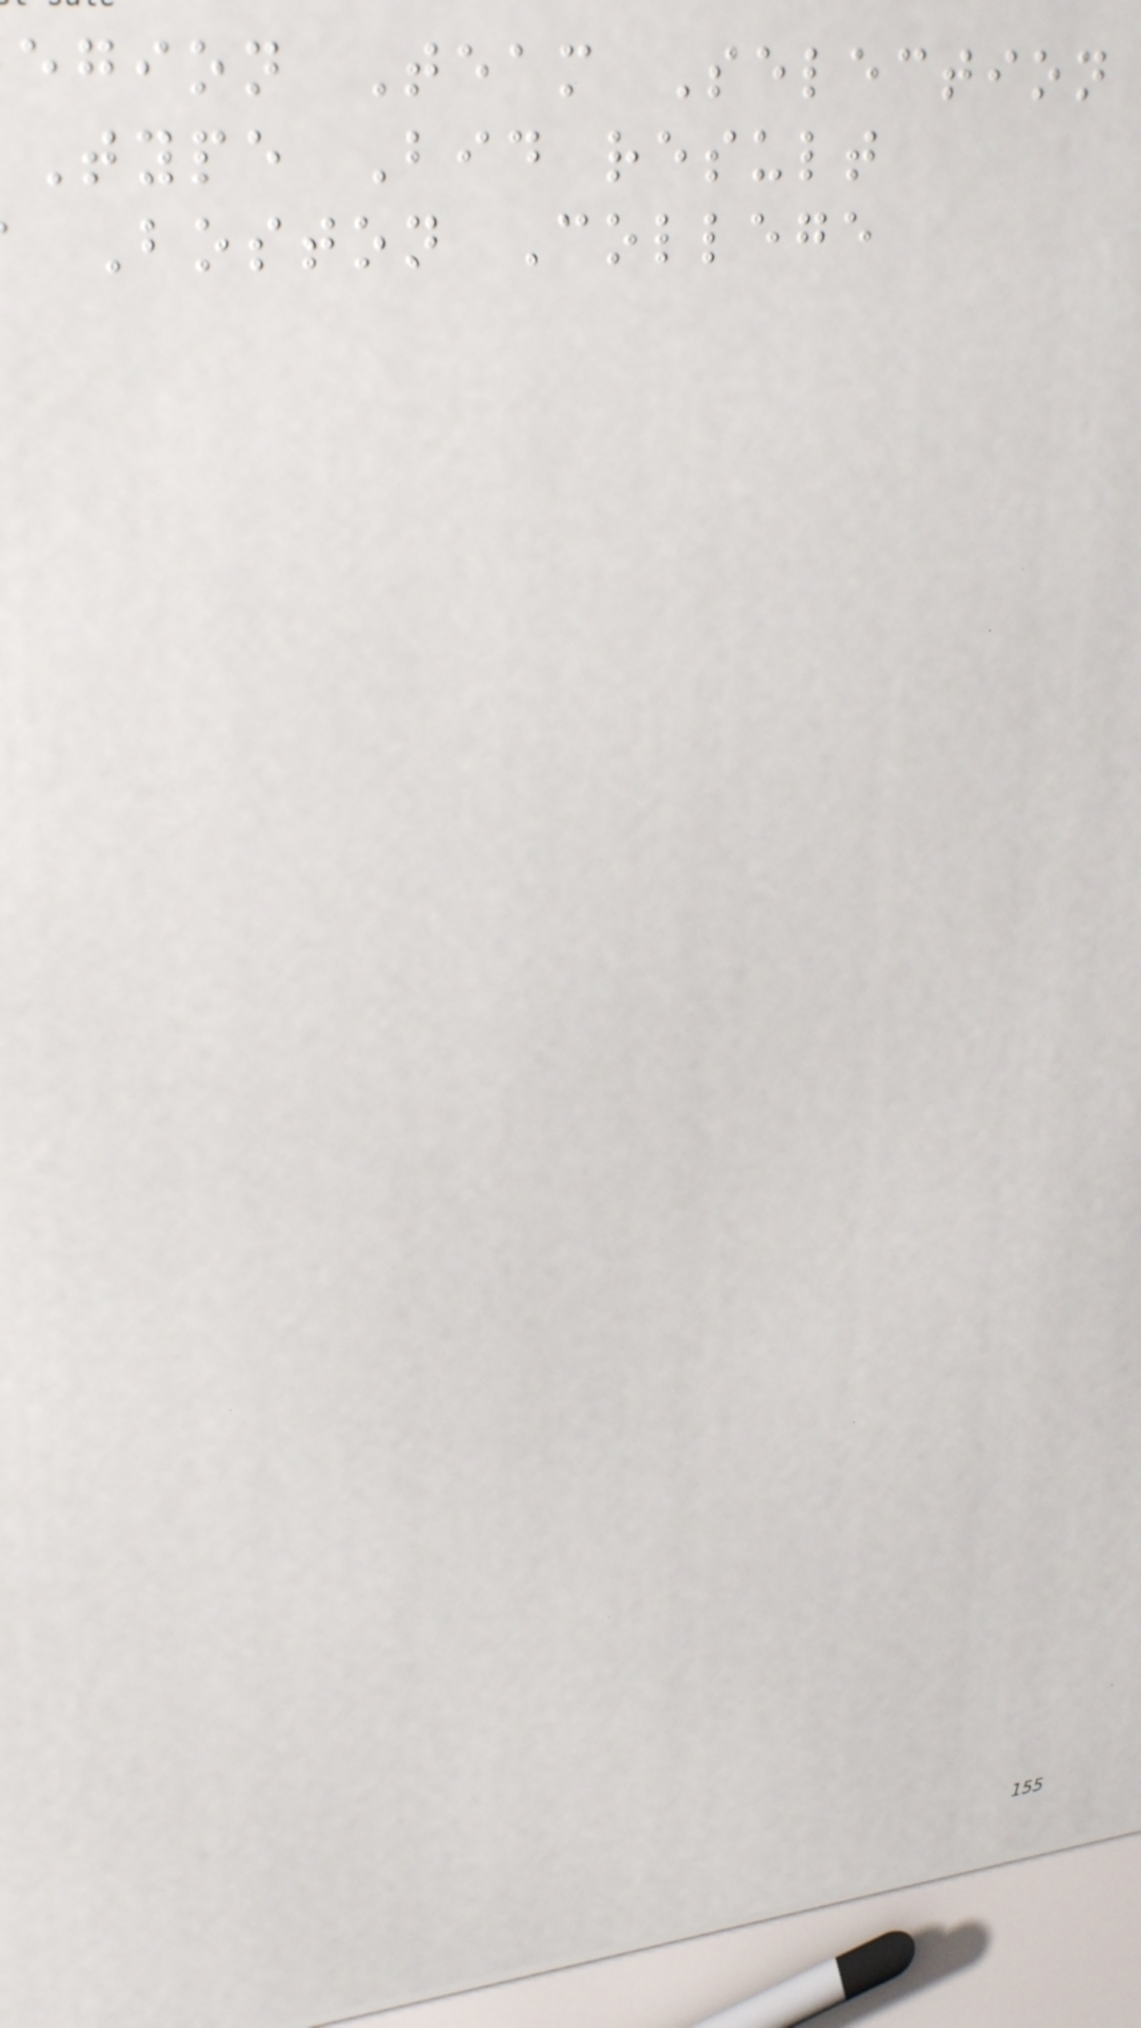egion Team Selection
Type Bid result
Boston College
